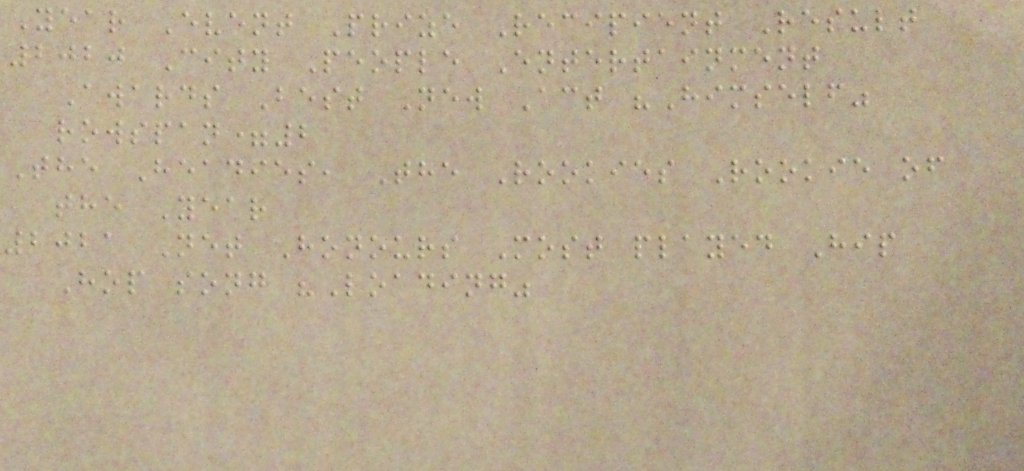Year Event Prize Recipient Result
2020 City People Entertainment
Awards Best New Act "Himself"
rowspan=2
The Headies, The Rookies Rookie of
the Year
2021 Net Honours Most played Hip
Hop song "Loading"
